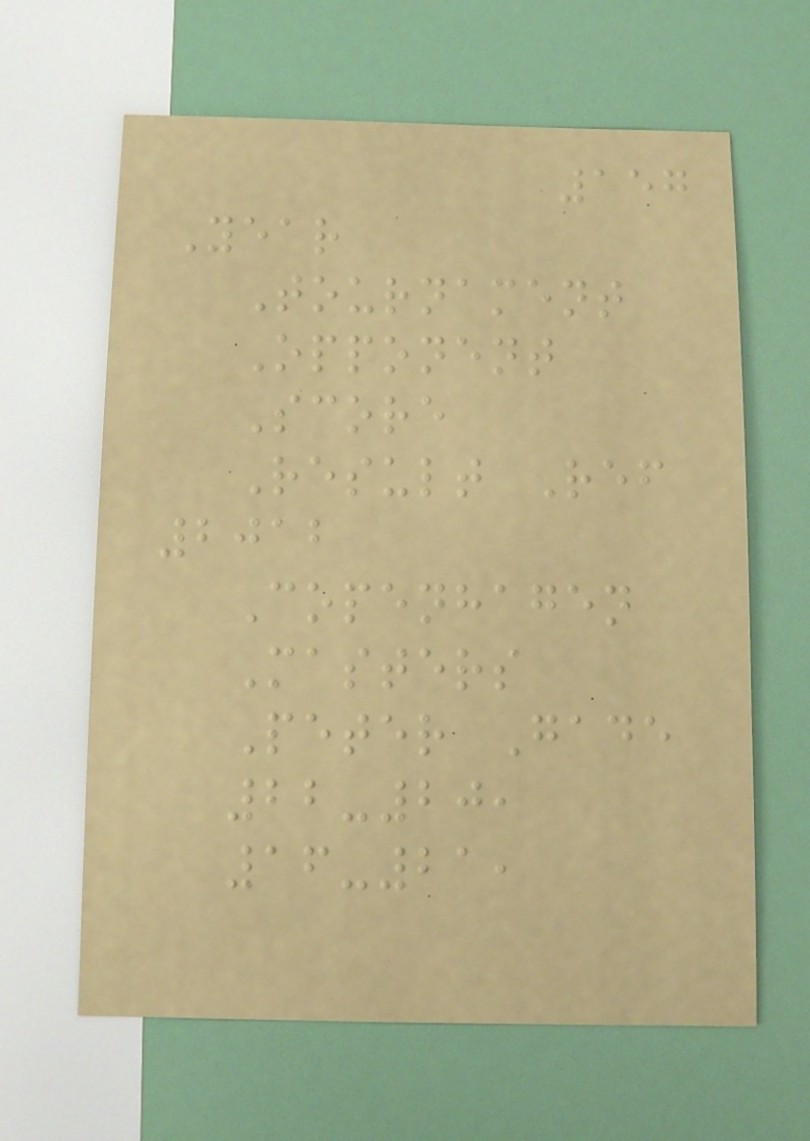157
Year
Tournament
Opponent
Score
Result Ref
2012
Copenhagen
Masters
Peter Gade
22-20,
16-21,
